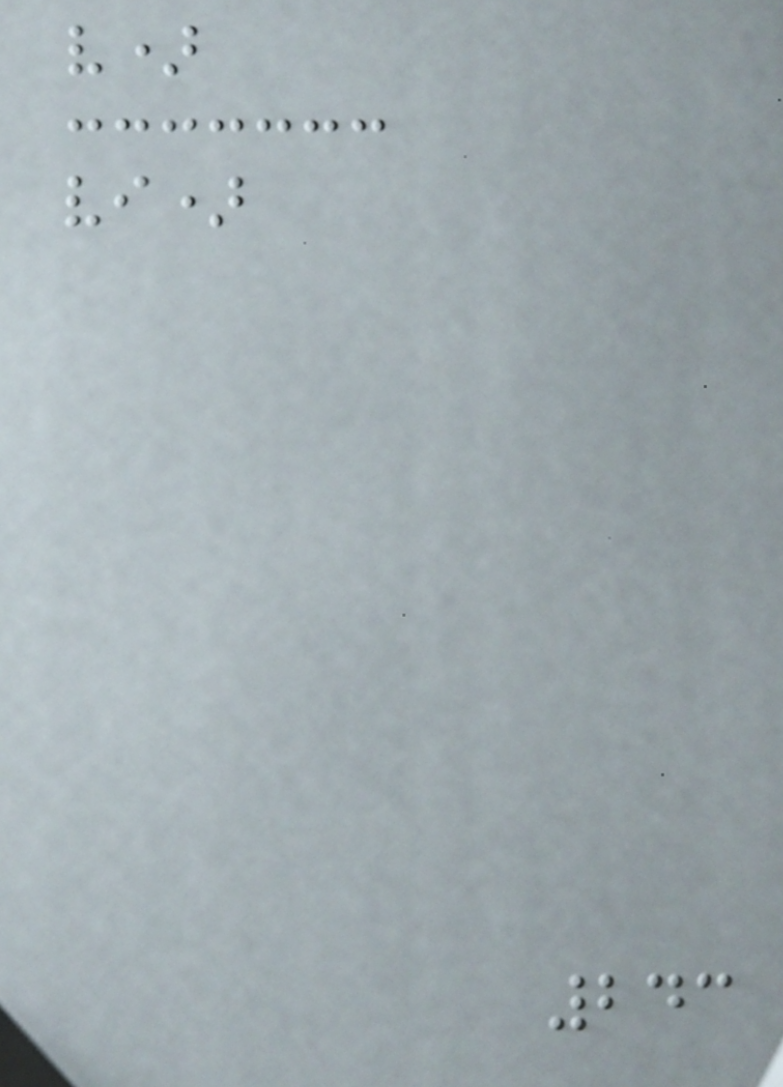v)
vi)
243
